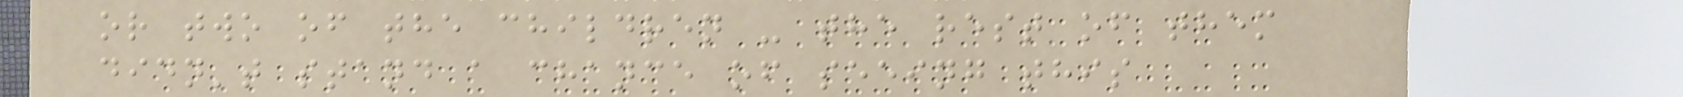or two of the children - the rest of them
didn't stand a chance of seeing this
